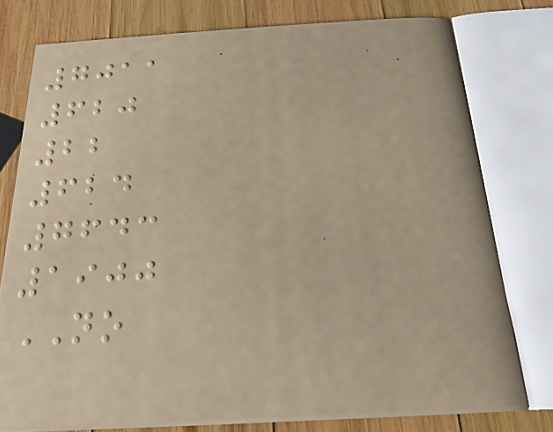7011
620
22
624
7643
1900
NO
